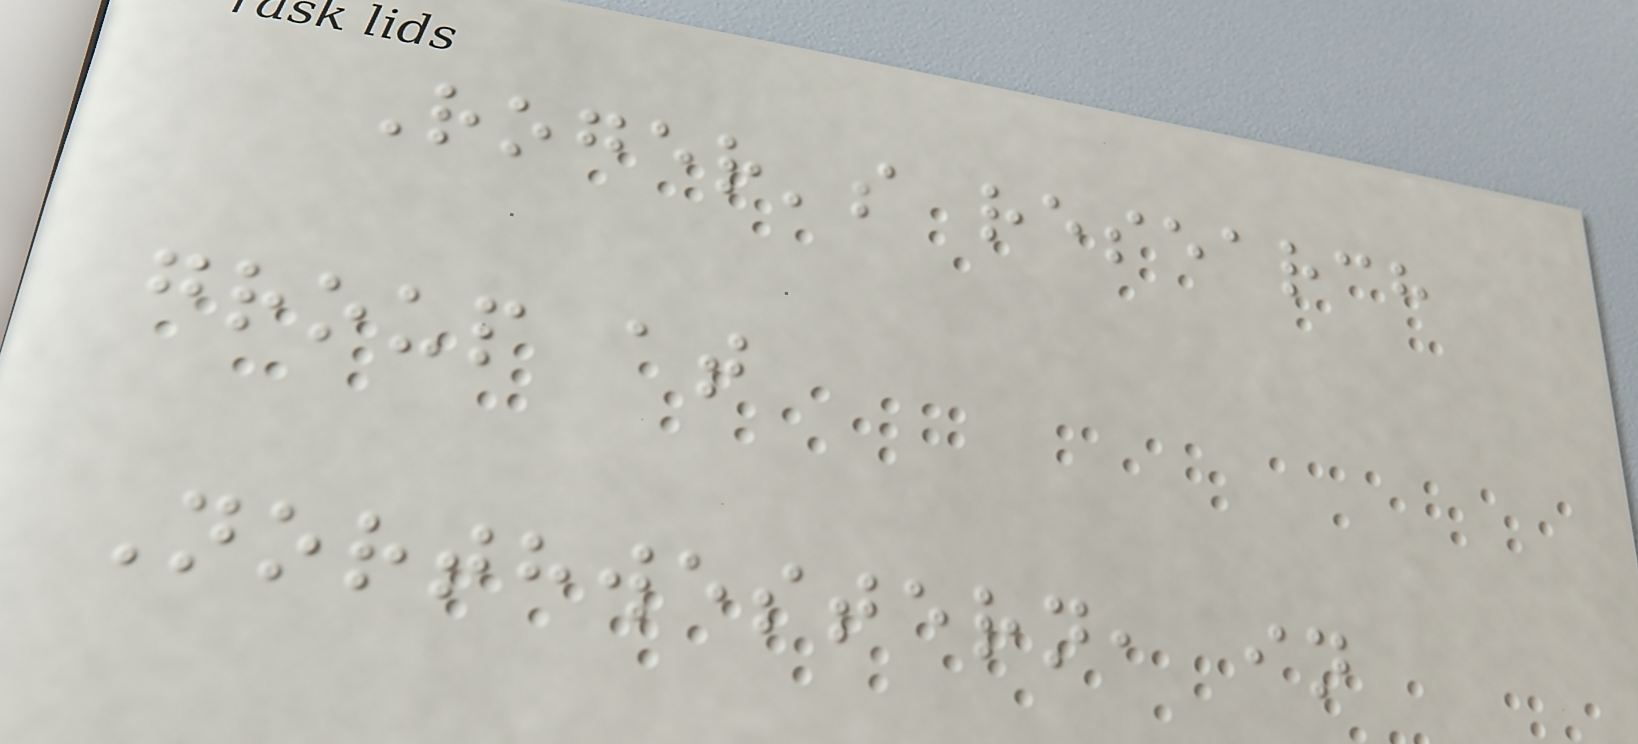Roger's research
group at
Northwestern, in
